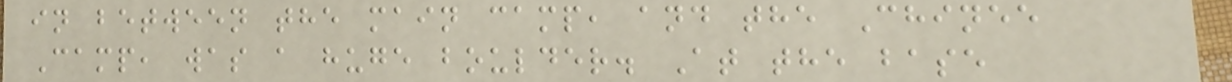in between the main camp, and the Chinee
Camp, was a huge boulder. At the base
